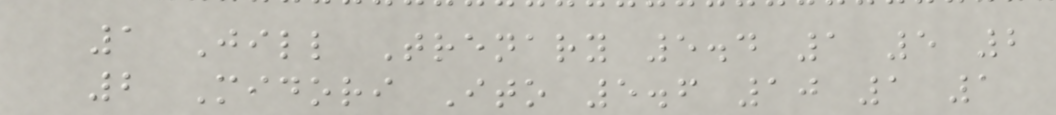1 Jill Trenary 5.4 1 5 2
2 Midori Ito 5.6 10 1 1
